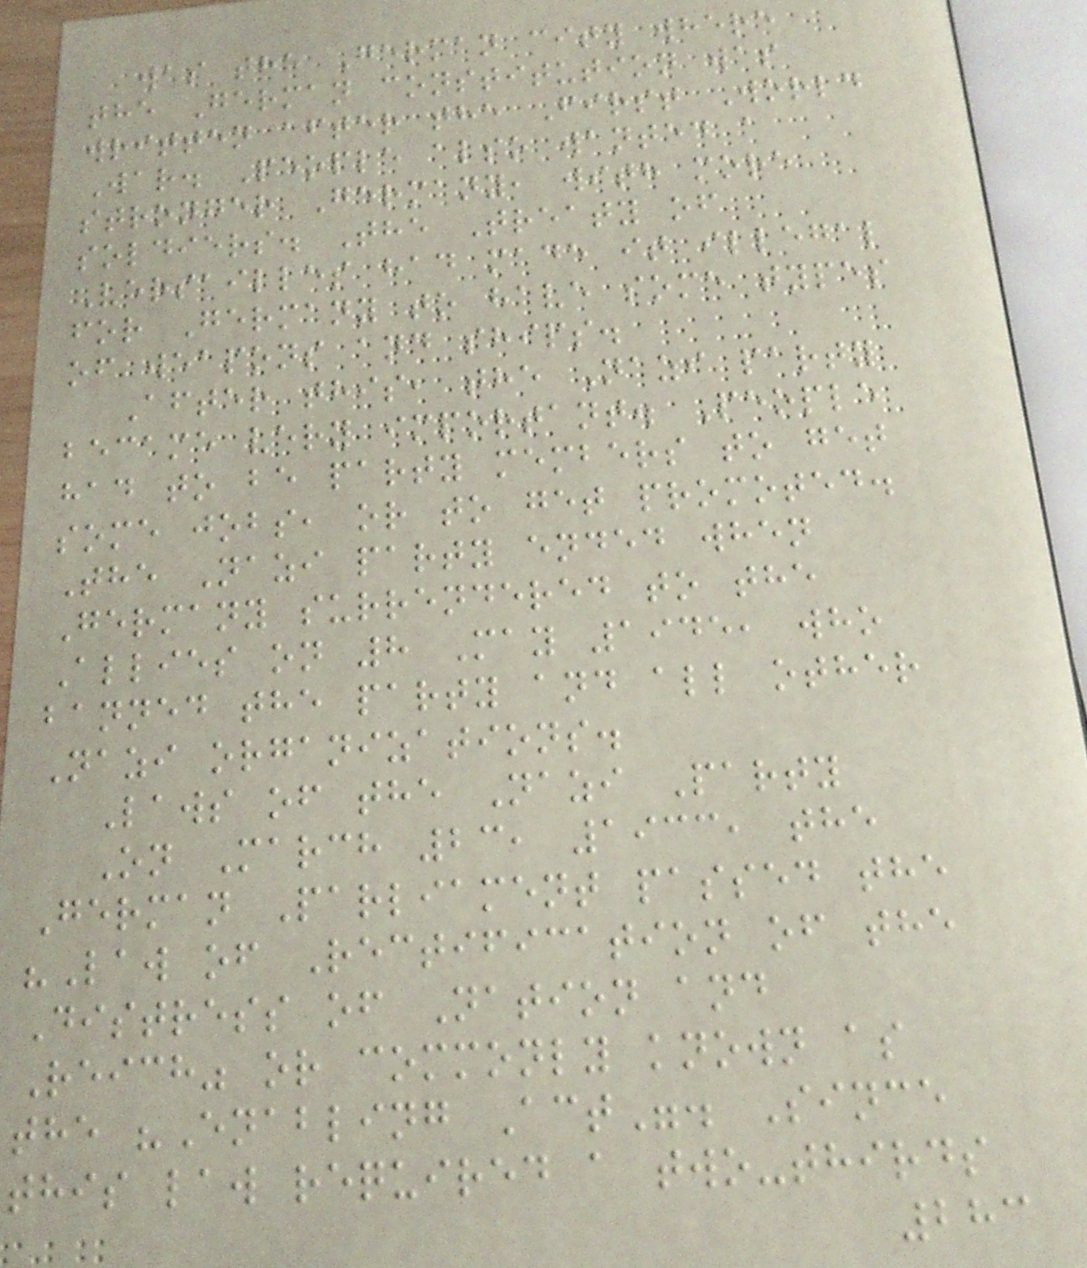was the German city where
the German constitution was
written after the First World
War. People also wanted a
stronger Germany, with more
soldiers. The Treaty of
Versailles had made it illegal
for Germany to have some types
of weapons and ships.
After this, the Nazi party
became very important. People
had to be party members to get
some jobs, or to get promoted.
The Nazi party ended when
Germany surrendered to the
Allies on 8 May 1945, who
banned the party and all other
Nazi organizations.
Laws of the Nazi Party
On March 23, 1933, the
German Parliament passed the
"Law of Rectification of the
Distress of Nation and
Reich" or commonly known as
the "Enabling Act". Since
this law required a two-thirds
283
